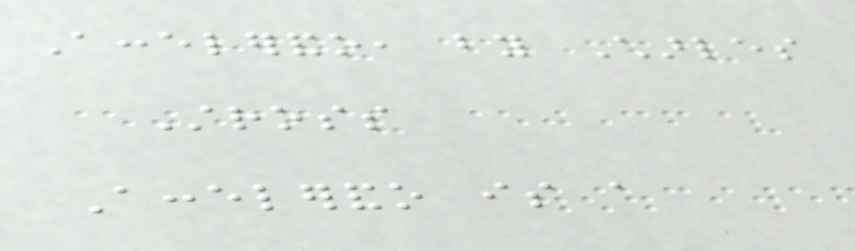Accelerando, by Charles
Stross
Accelerando is a
